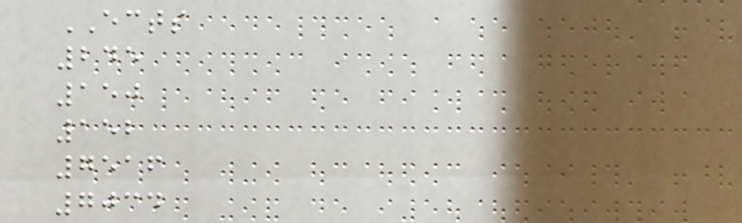ECTS
245
150
152
7516
7034
